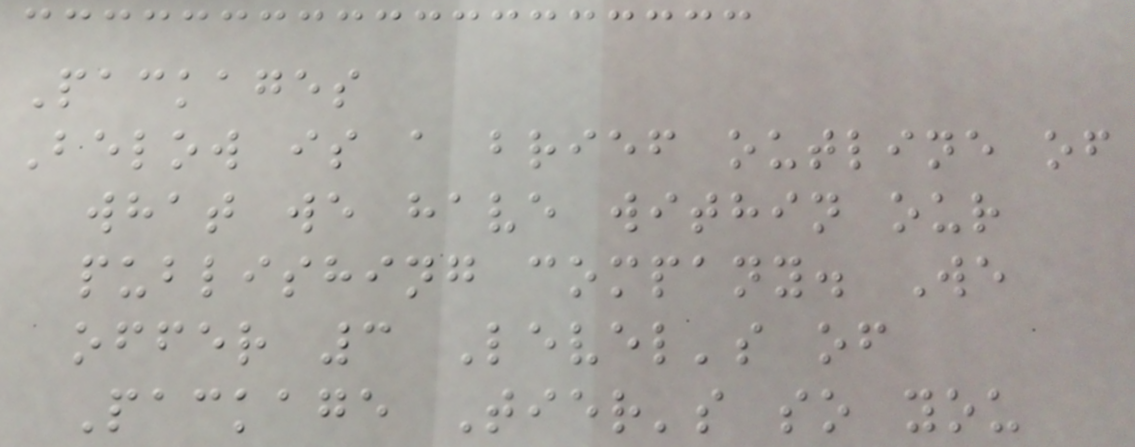Packages
Below is a brief outline of
what we have within our
publishing company. We
offer 3 Level's of
Package Tier's so you
